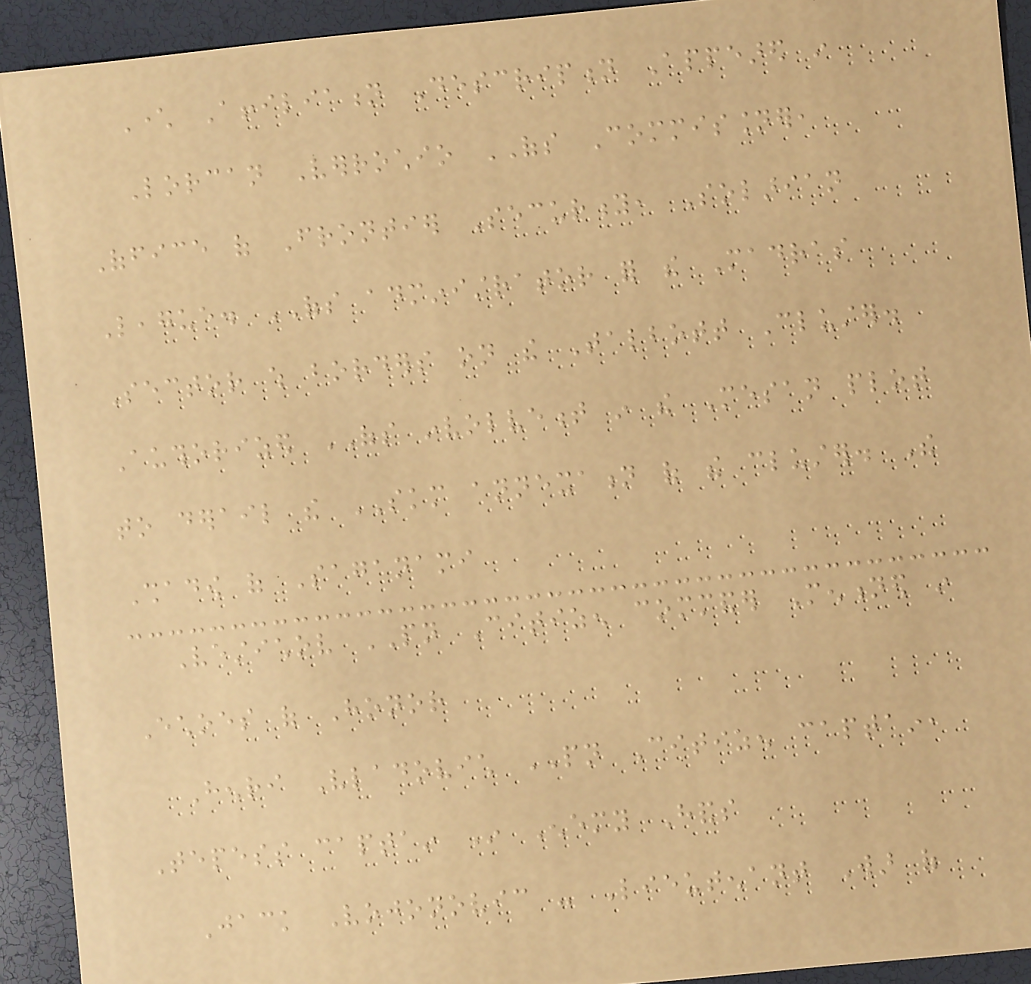Character Affiliation Description Appeared in
Lorcan Verrochio OFS Commissioner,
Office of Frontier Security, Solarian
League. OFS administrator for the Madras
Sector which borders on the Talbott Cluster.
Authorized OFS involvement in the Mesan plot
to derail the SKM annexation of the cluster. The
Shadow of Saganami
Vestichov PN Citizen commander Mentioned in
Echoes of Honor
Henri Vladovich PN Citizen captain,
Tepess captain In Enemy Hands
Jack Vojonovic - Lieutenant War of
